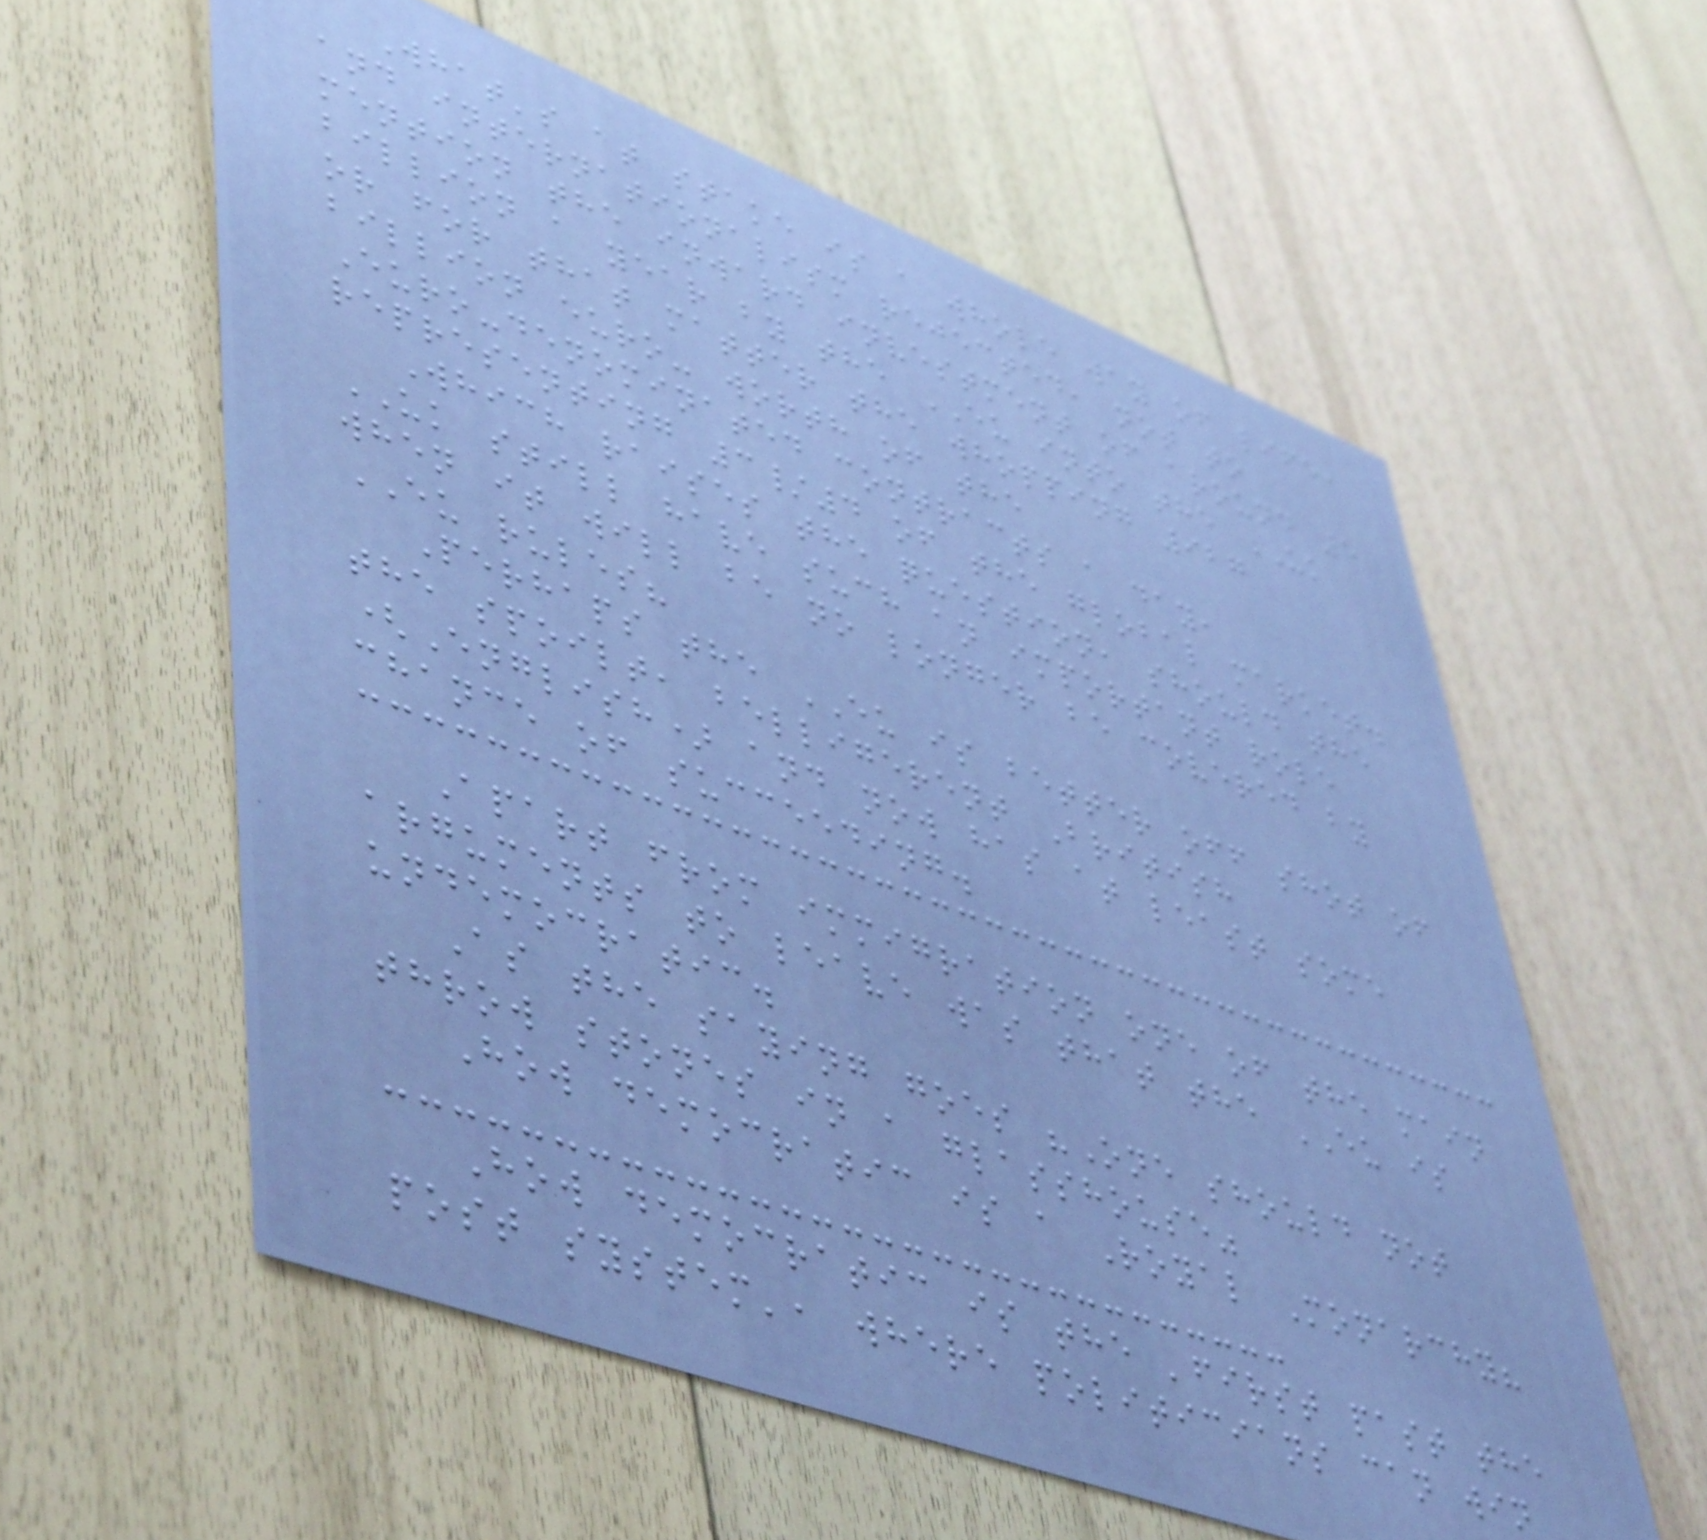What's at stake is a whole way of life,
and internationalism rejected, not to
mention the inward investment of around 5
billion a year by the EU into the UK
or for that matter the whopping 927
billion euro- worth of the
Euro-denominated contracts a day,
representing 3/4 of the global market.
Which raises the question, should the
UK still have such an important role
when it will be no longer be covered by
EU rules?
Perhaps the EU is better off shot of
the spoilt, belligerent British
(English) and now has at least some
chance of succeeding.
Apart from immigration one of the main
arguments to leave was that the EU is
undemocratic.
As the saying goes "One should not
throw stones in a glasshouse"
How democratic is a Royal Monarchy?
How democratic is the 'first past the
post system', where politicians can win
